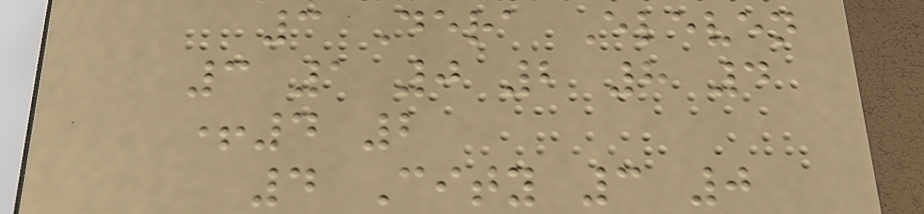3 Dera Eleven
3 1 0 2 8 4
+4 2
4 City 3 0
